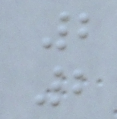2
2
